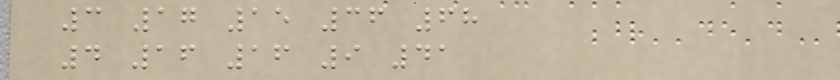3 17 15 36 68
4 16 16 9 41
